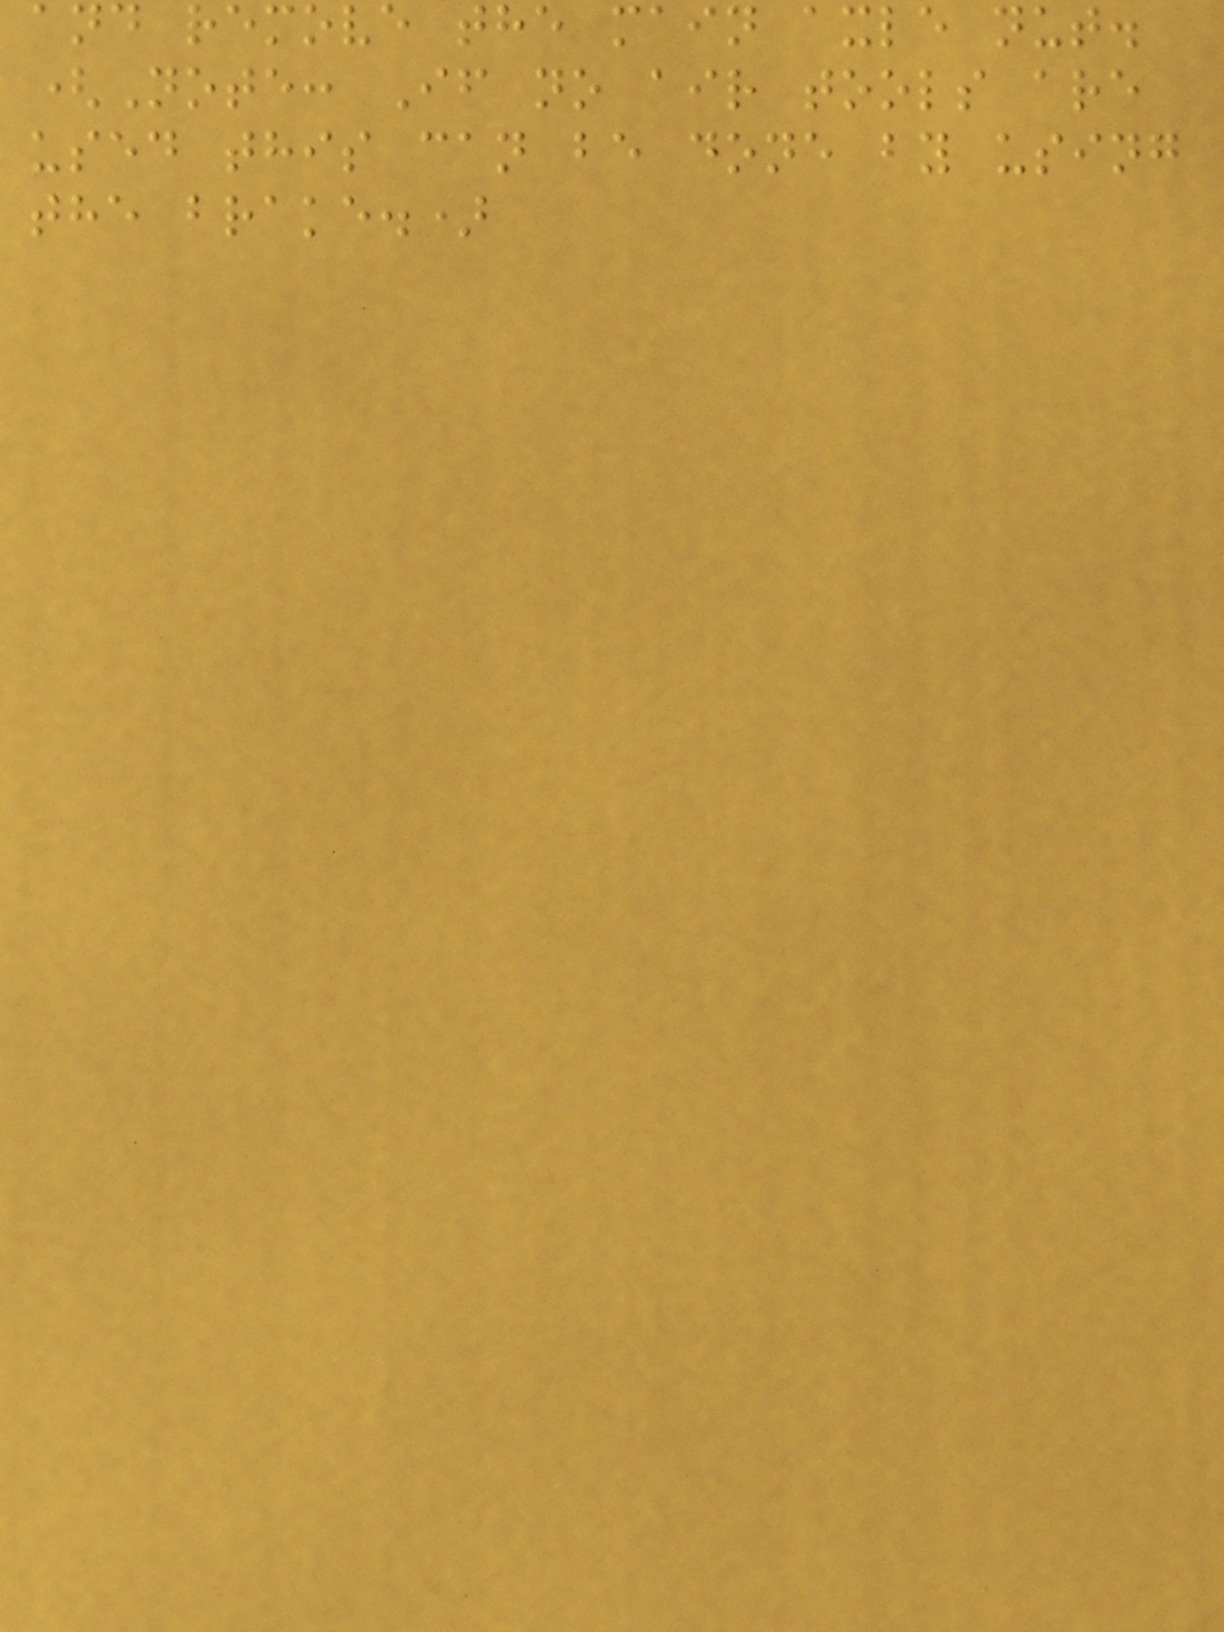and remove the main axle nut.
(Note: If no air tools are
used this can be done by using
the brake.)
